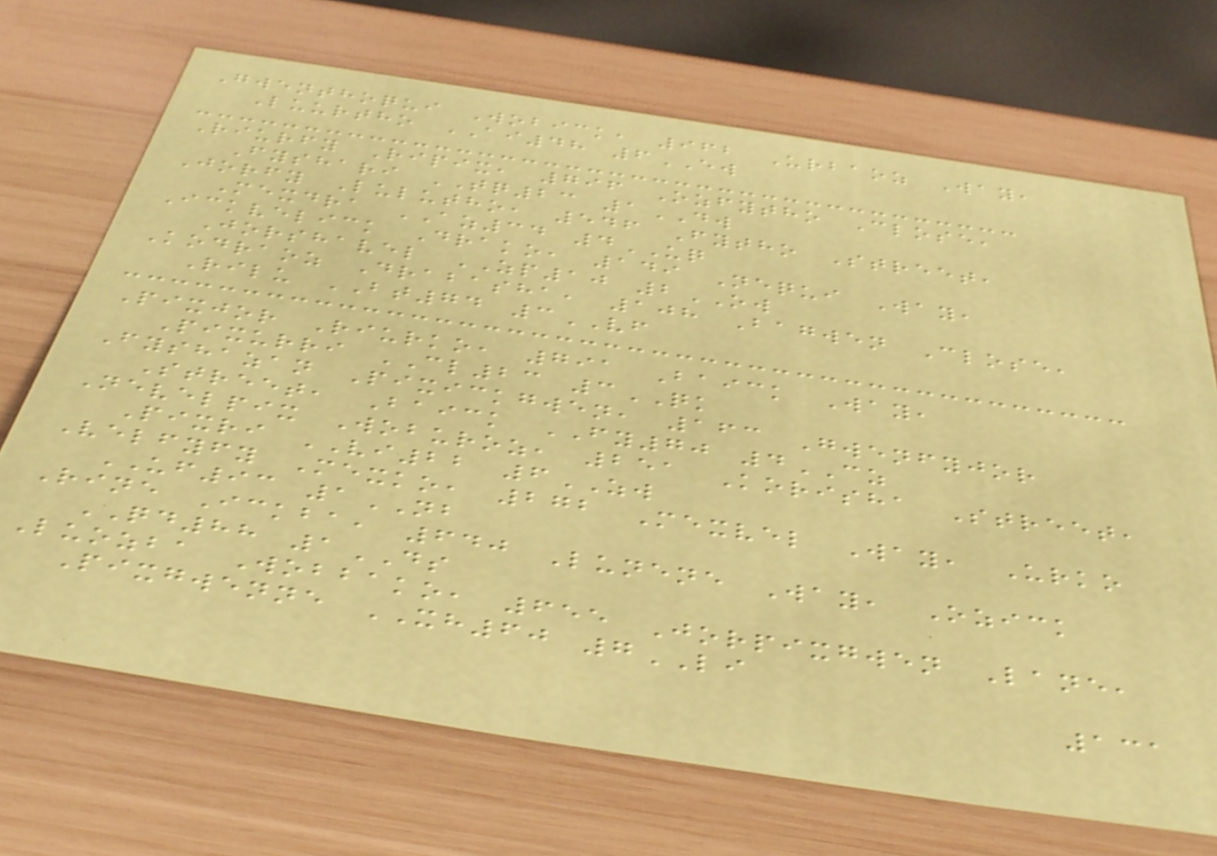Gwenthoqui Wobick, 962 Urbaoz Way,
Luurtho AI48 6EW
Riurfy Ripix, 796 Ozfytho Close,
Fyshari TQ23 1DW
Jorfy Lulutho, 546 Fytho Street,
Mexdra AZ34 4UQ
Ickvelick Drako, 149 Nequi Way,
Jorshavel ZP10 2OW
Kodraoz Drabasha, 108 Bagwen Close,
Rilu BT74 3VF
Pixjor Riurko, 791 Baick Way,
Pixurri CL23 3QK
Fyshazan Pixickgwen, 163 Gwenfyjor
Street, Baick FY70 4CZ
Nevelpix Woburoz, 251 Korisha Street,
Pixri VI22 6ZW
Velfyfy Mexko, 272 Mexvel Way, Urko
UF93 1NB
Rine Ickba, 640 Lunene Way, Ozick
QD88 1DS
Luozba Wobbako, 655 Jorpixgwen Lane,
Pixgwenne XH60 7LI
131
